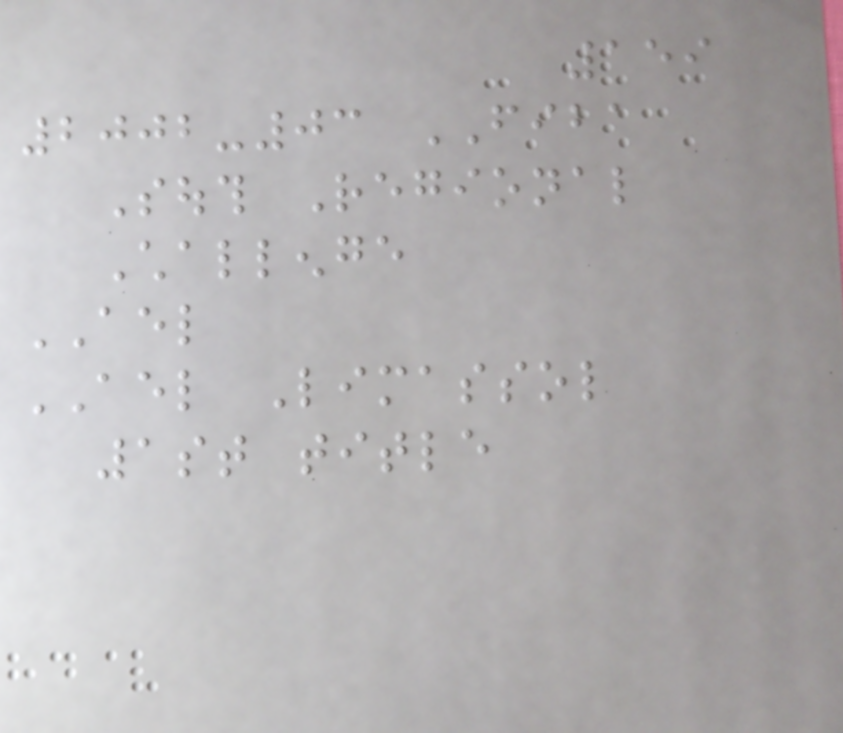159
2002-03 FIBA
South Regional
Challenge
AEL
AEL Limassol
1st title
